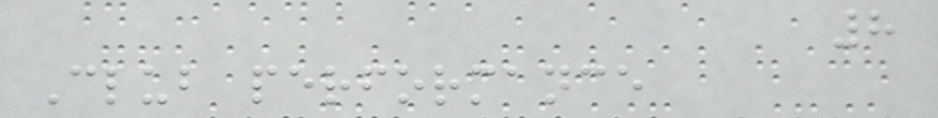8
Club performance
